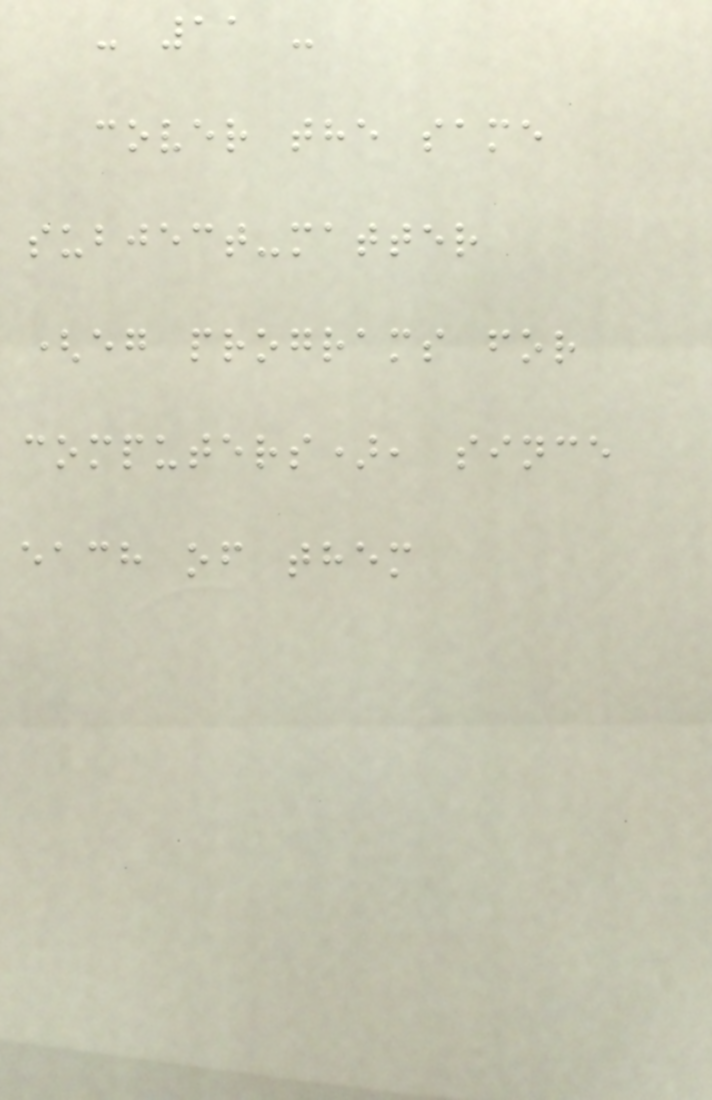- 11 -
cover the same
subject-matter
(eg programs for
computers), since
each of them
